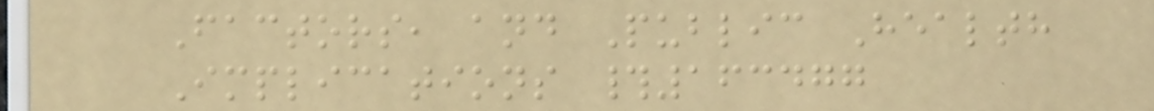Factors, and Public Health
Implications #163477
